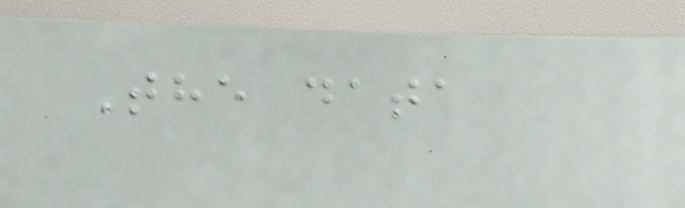The data
